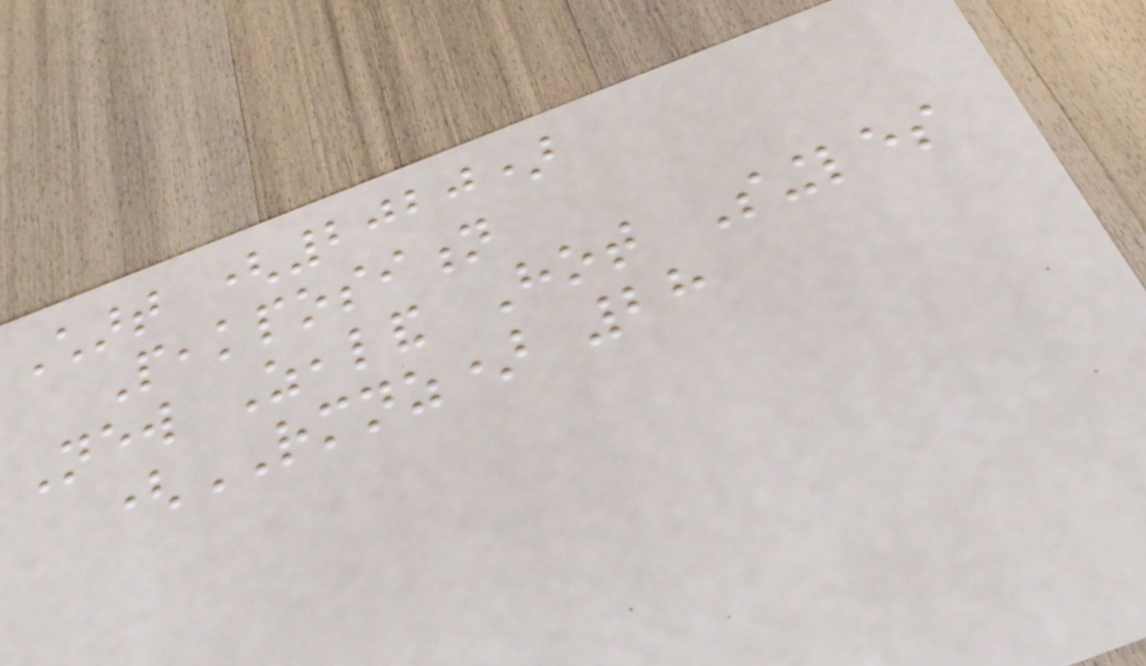Chart (2020)
Peakposition
New Zealand Hot Singles
(RMNZ) 28
